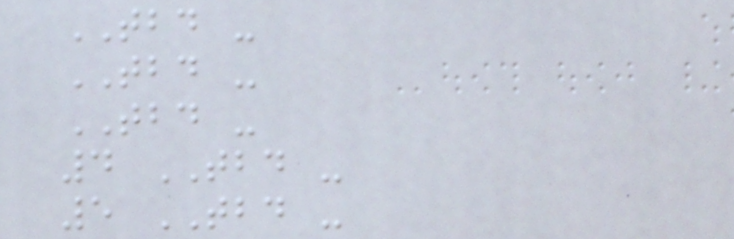TBD -
TBD -
TBD -
4 TBD -
5 TBD -
